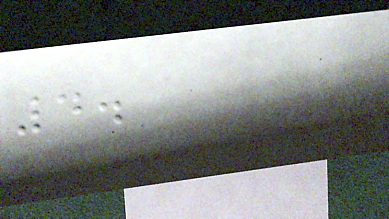4.
